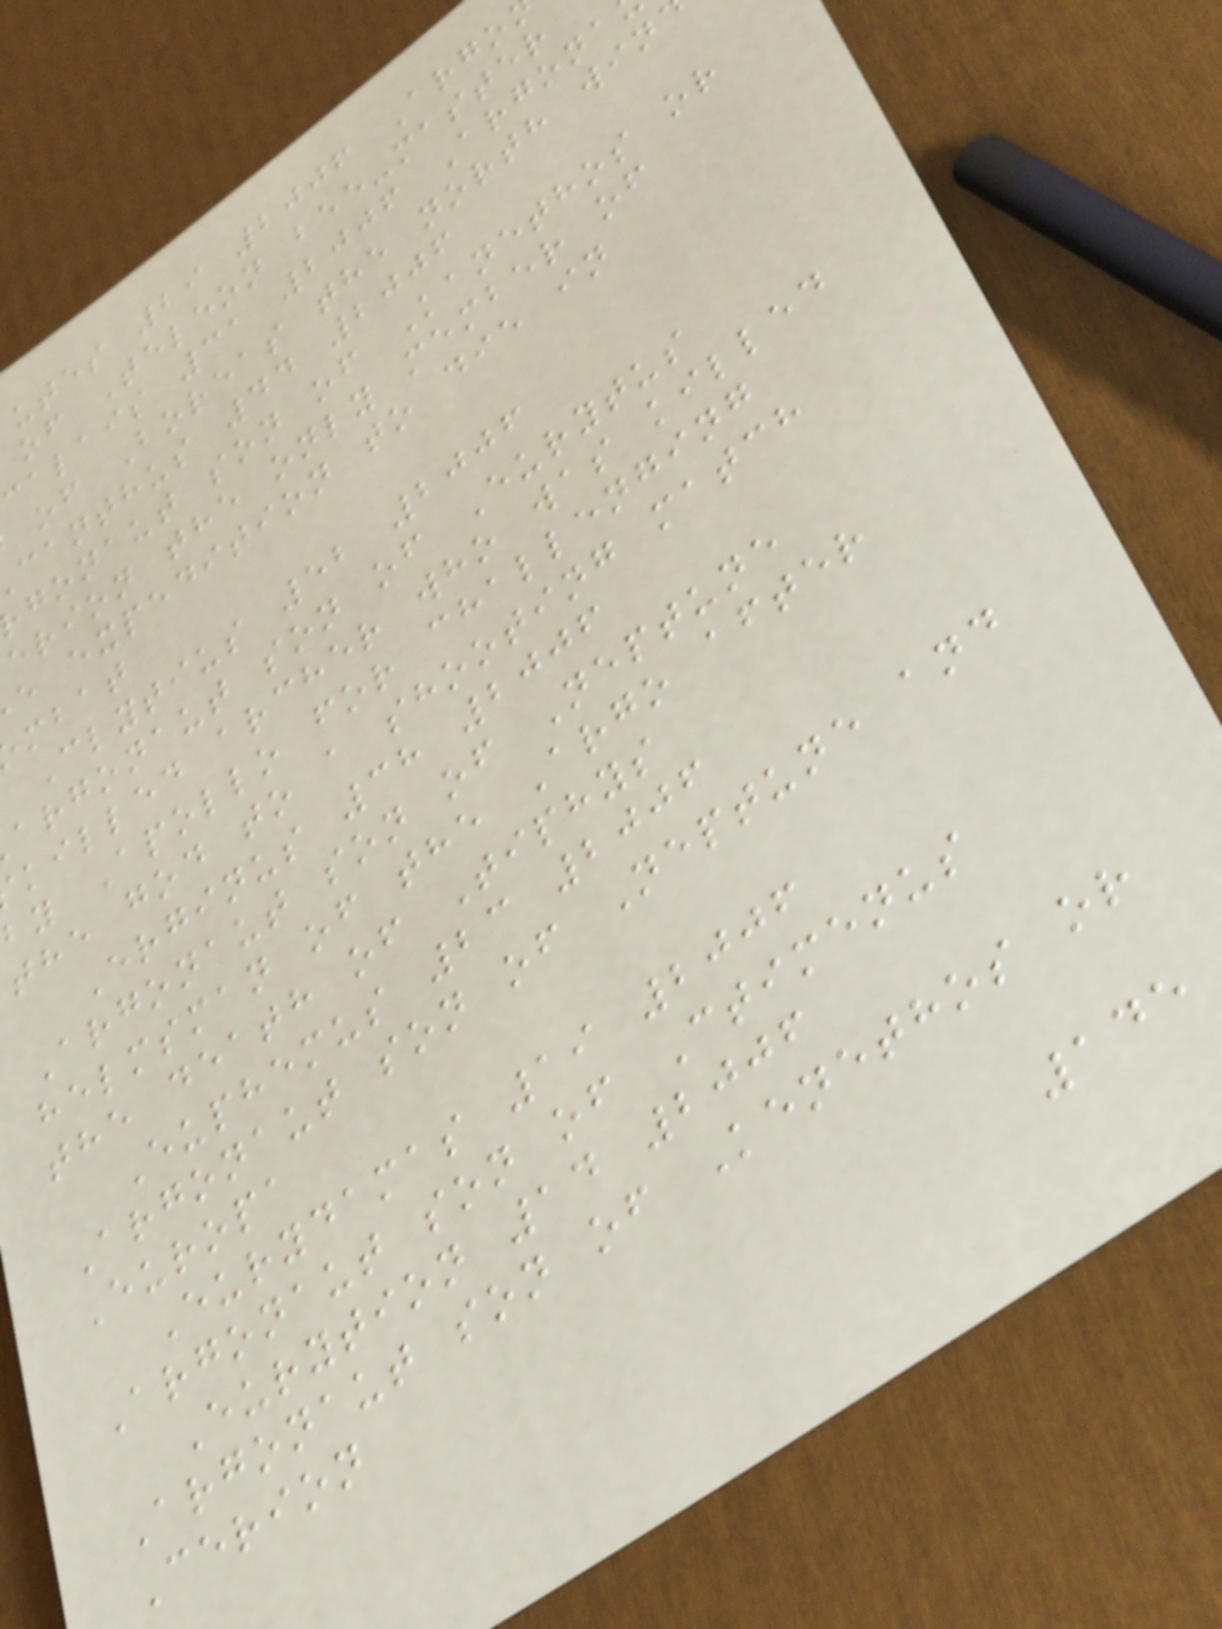utes 29 2006 Argo
of Teleon bee-master
calais 31 2006 Argona
of Boreas the north win
canthus 44 2006
gonaut son of Kanethos or
erion the only member of
e expedition to die in
mbat
Clytius 52 2006
argonaut son of Eurytus
killed archer who was killed
by Apollo for challenging
the god to a shooting match
Erginus 38 2006
Argonaut son of Neptune
helmsman of the Argo after
the death of Tiphys
Euphemus 23 2006
Argonaut son of Neptune and
Europa
Eurydamas 19 2006
Argonaut son of Ctimenus
Eurytion 14 2006
Argonaut son of Kenethos or
Cerion
145
